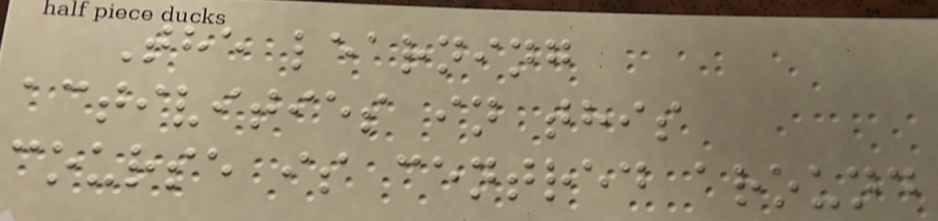The learning
activities in this
course is centred around
